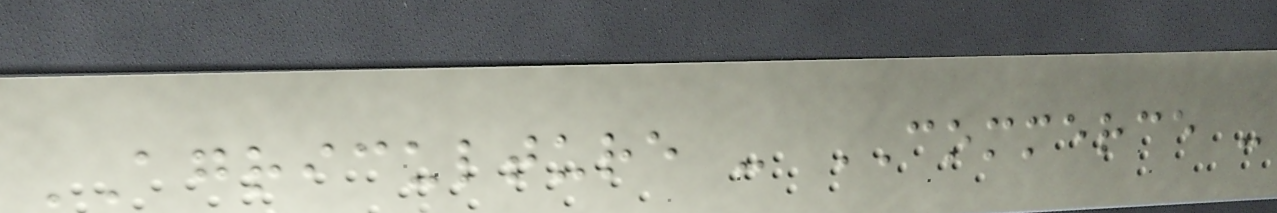AGRICULTURE - COMMERCE -
